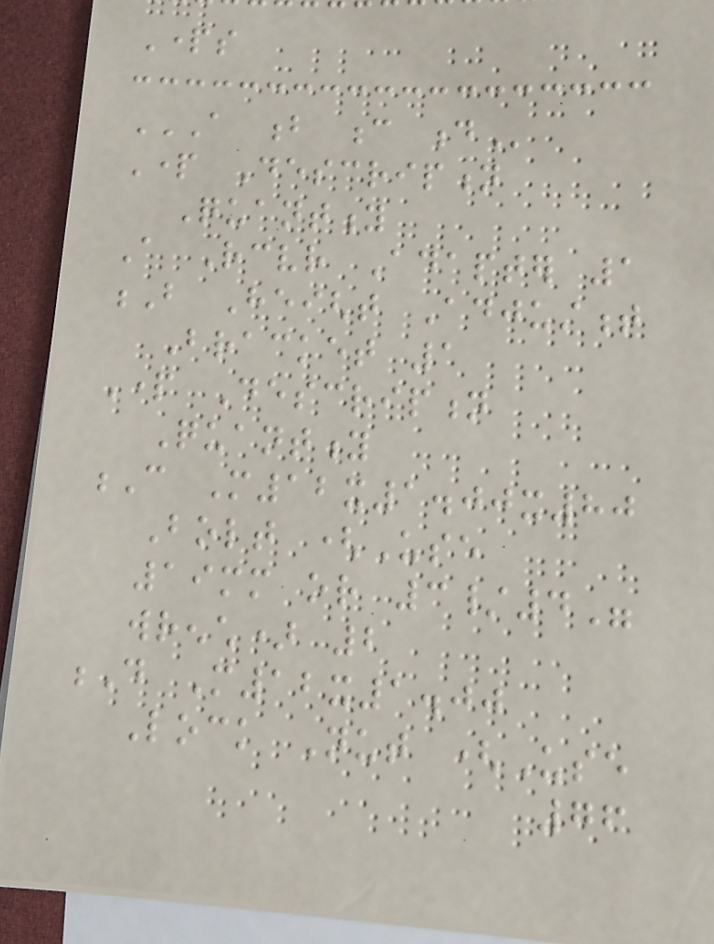Parts
A B C D
Part Description
Quantity
A Receiver Adapter 1
B Height Adjustment
Bracket 1
Part Description
Quantity
C M12x1.00x80
Bolt (Use
19mm or 3/4"
wrench) 2
D M12x1.00
Lock Nut (Use
76
